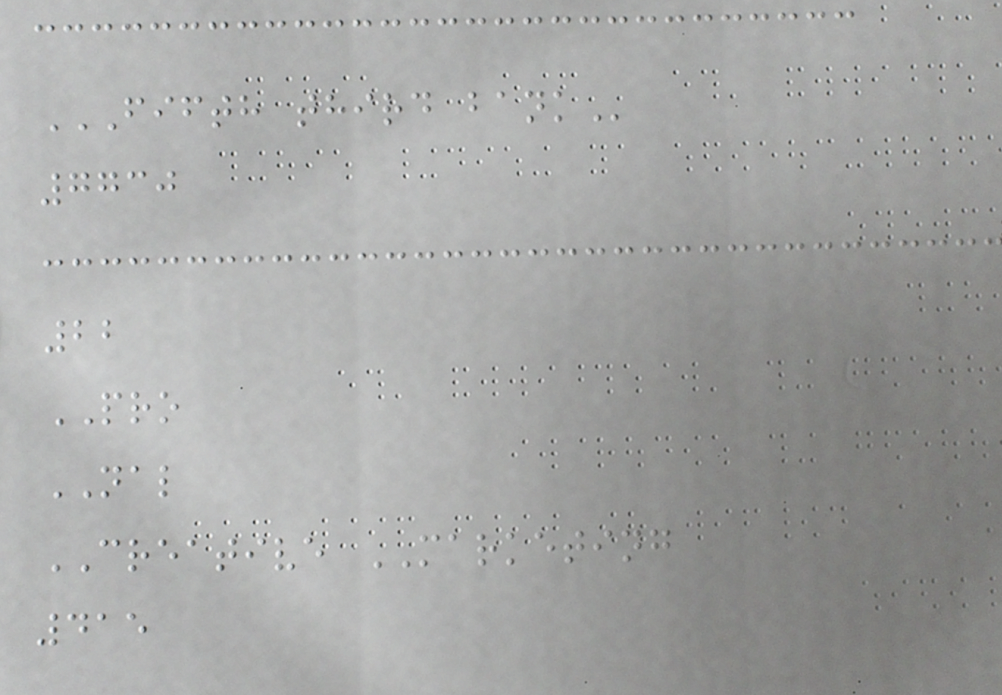FIFTH THIRD BANK
7730
22
PRO
NAL
CREATIVE MARKETING
415
